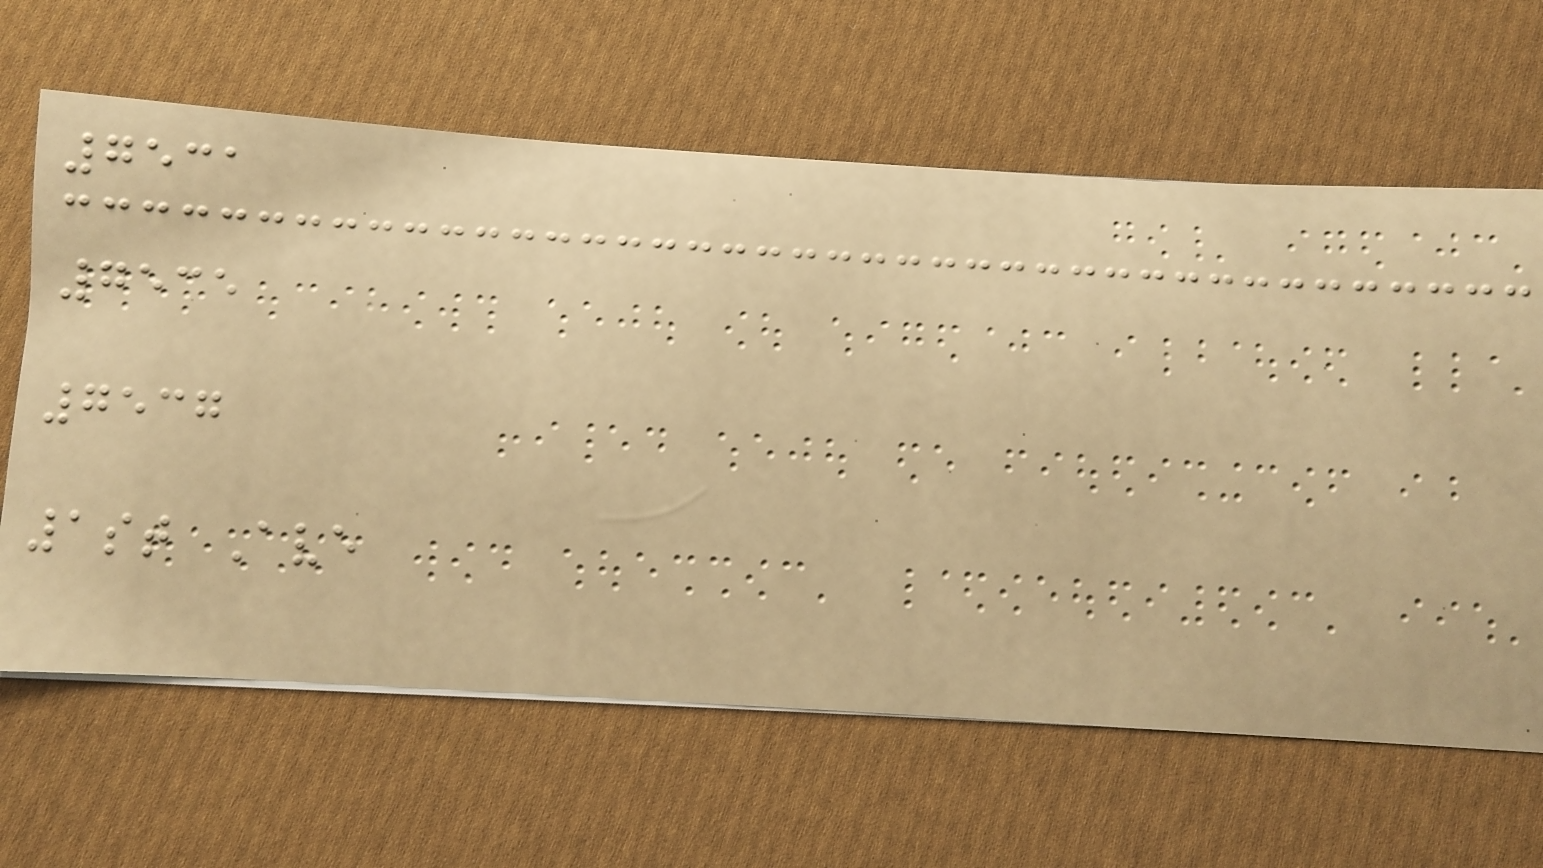7531
7535
7537
1st Ave
